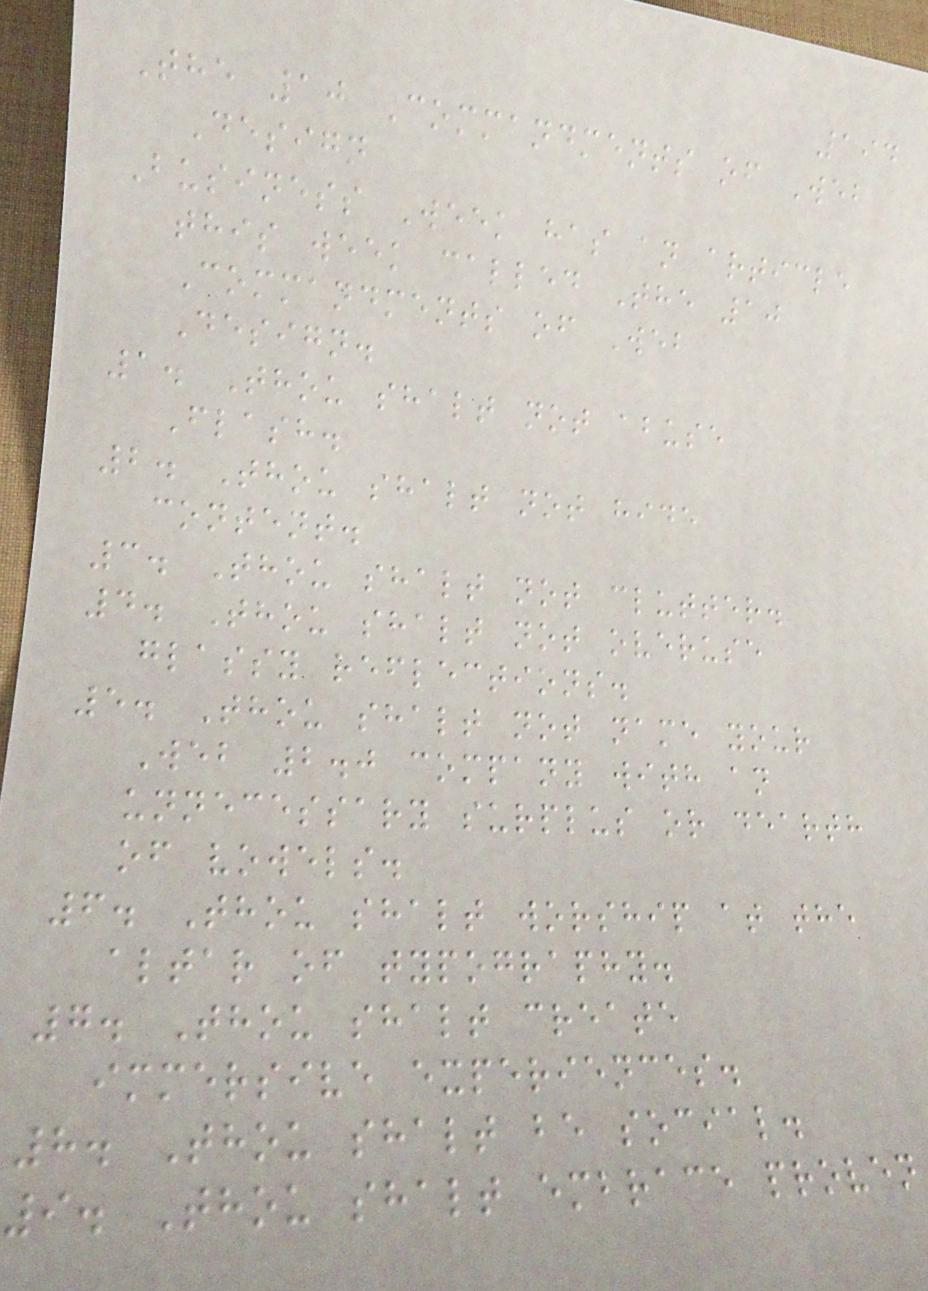194
The 10 Commandments of Web
Design
Business Week has an article
this week called The 10
Commandments of Web
Design.
1. Thou shalt not abuse
Flash.
2. Thou shalt not hide
content.
3. Thou shalt not clutter.
4. Thou shalt not overuse
glassy reflections.
5. Thou shalt not name your
Web 2.0 company with an
unnecessary surplus or dearth
of vowels.
6. Thou shalt worship at the
altar of typography.
7. Thou shalt create
immersive experiences.
8. Thou shalt be social.
9. Thou shalt embrace proven
